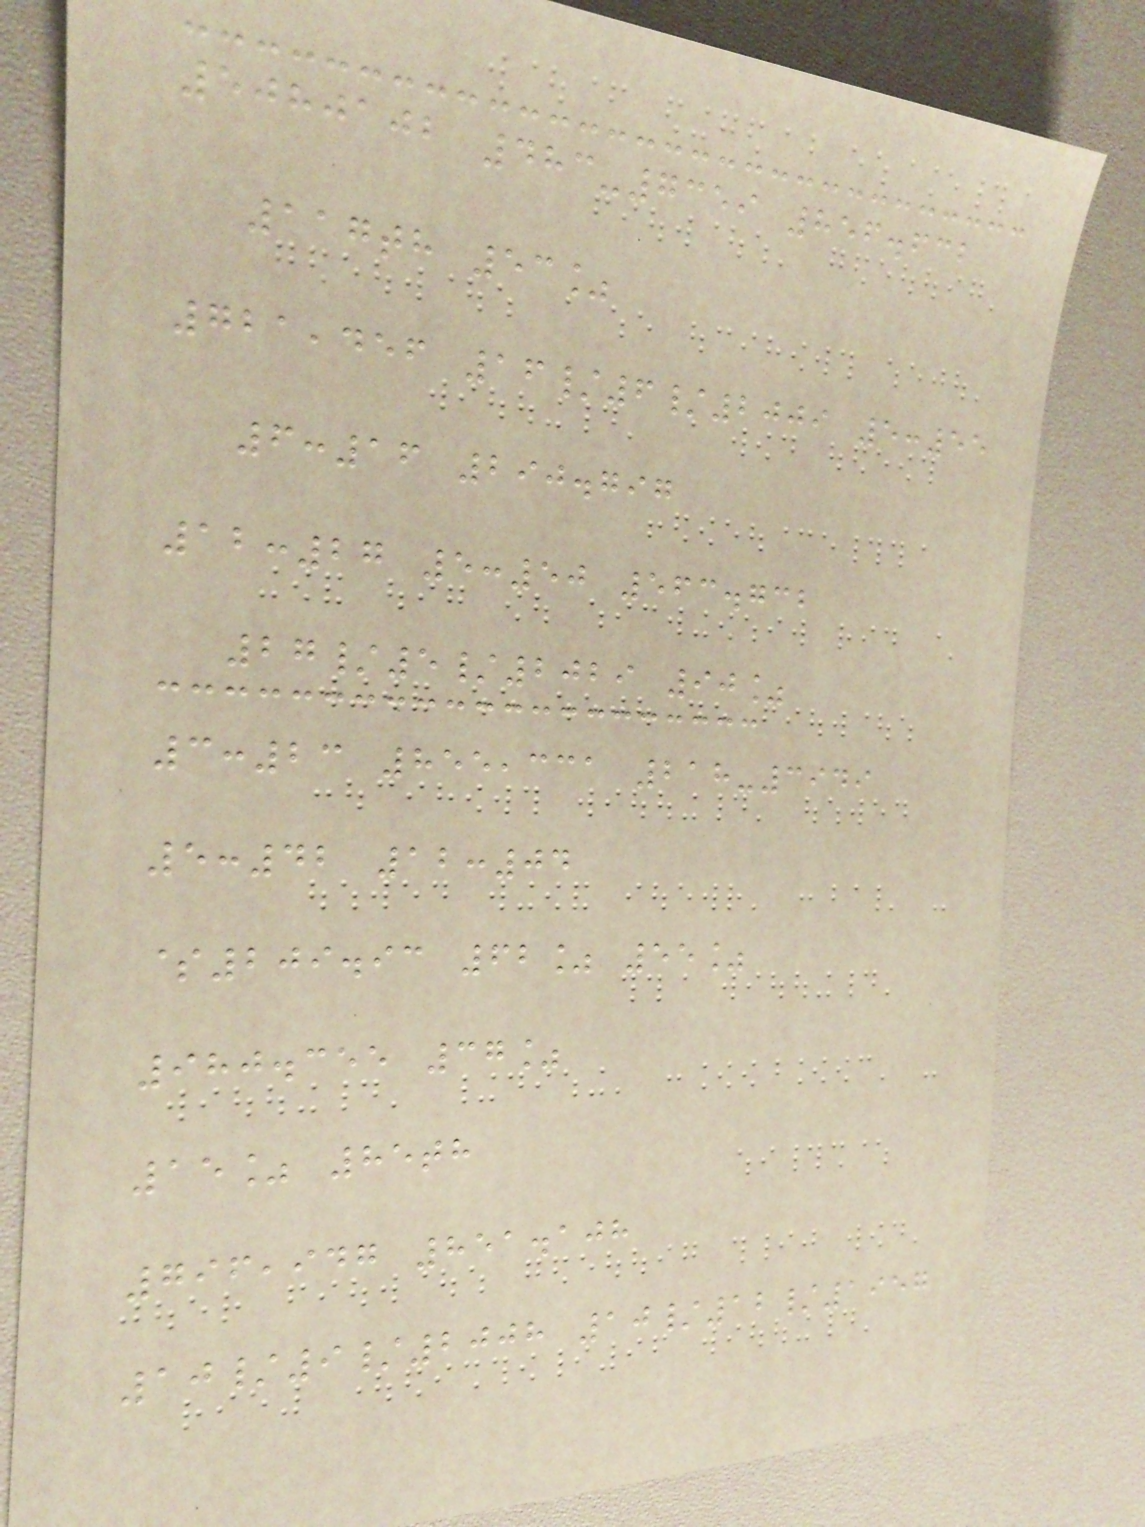5080102 483-7359 856.632
117th 53%
721,456 16/6/2009 5:55
6:16 290.797
12:27 5:50 563.732
27/5/2029 90%
3:23 855,331 218-3949
5:42 12:04
$209.93 62% 55%
980.355 37%
15% 85th
796,947 851.108
10/9/2008 10/12/1957
